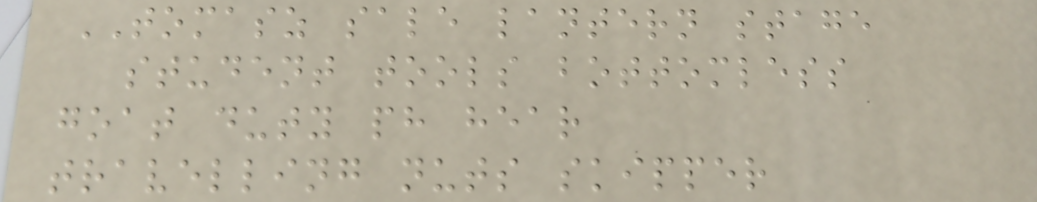TOMASZ sale lantern stage
student tools bottomless
goat duty ph hear
travelling nuts skipper
